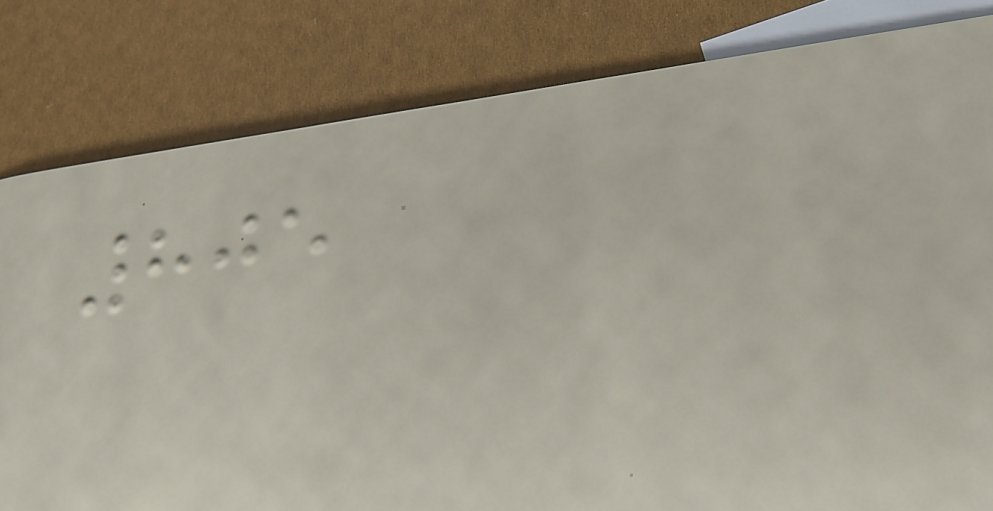805
